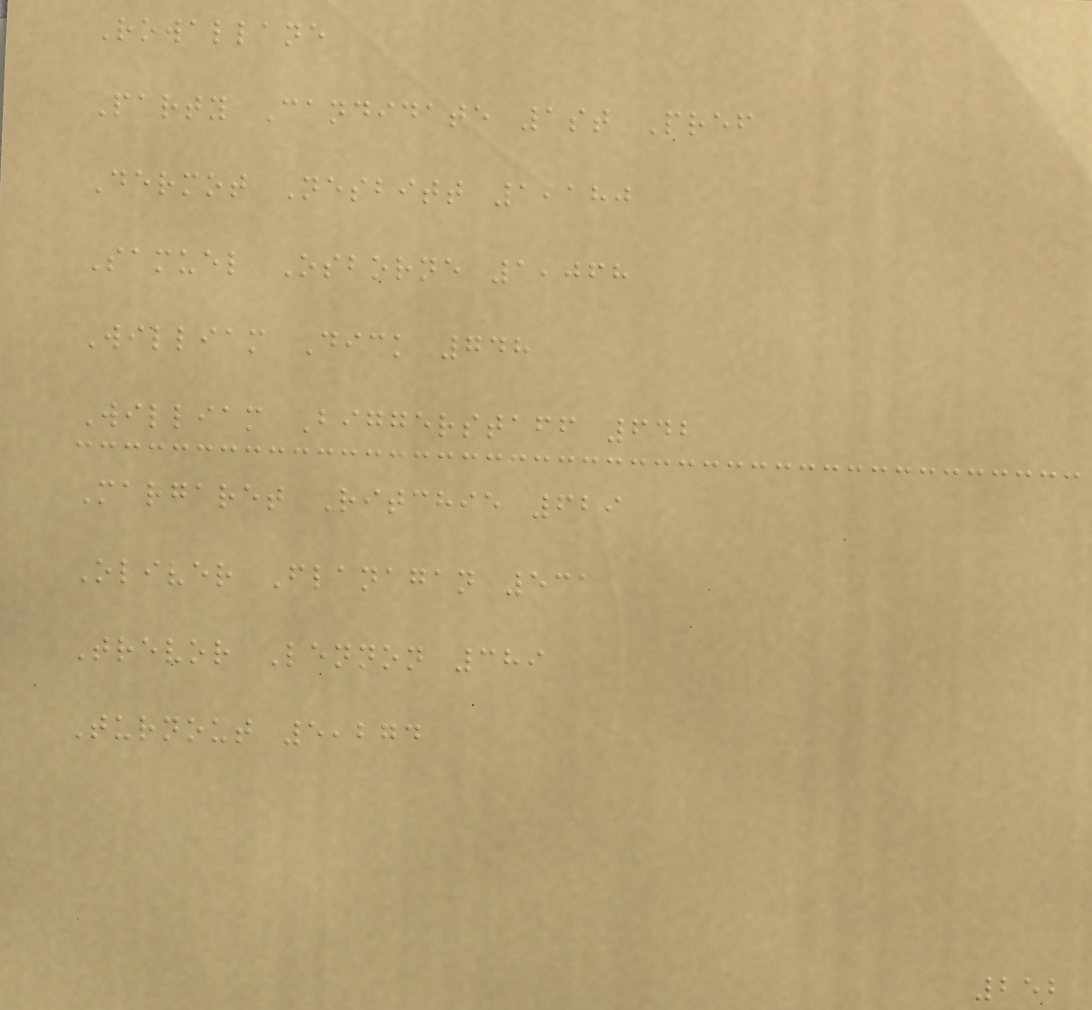Rowallane
Party Candidate 1st Pref
Dermot Nesbitt 1,180
Samuel Osborne 1,068
William Dick 748
William Biggerstaff 642
Margaret Ritchie 629
Oliver Flanagan 531
Trevor Lennon 389
Turnout 5,274
252
